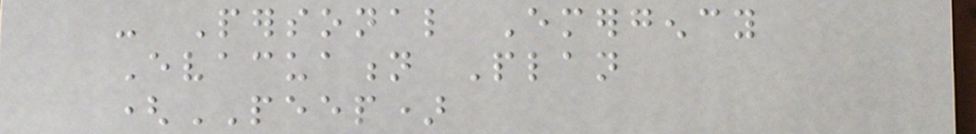- Personal Emergency
Evacuation Plan
(PEEP)
